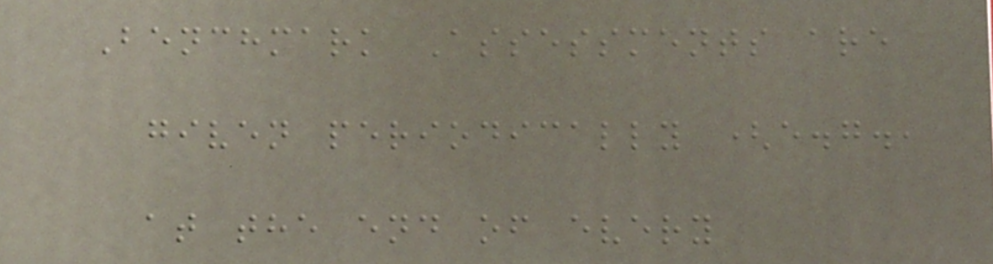Benchmark Assessments are
given periodically (e.g.,
at the end of every
